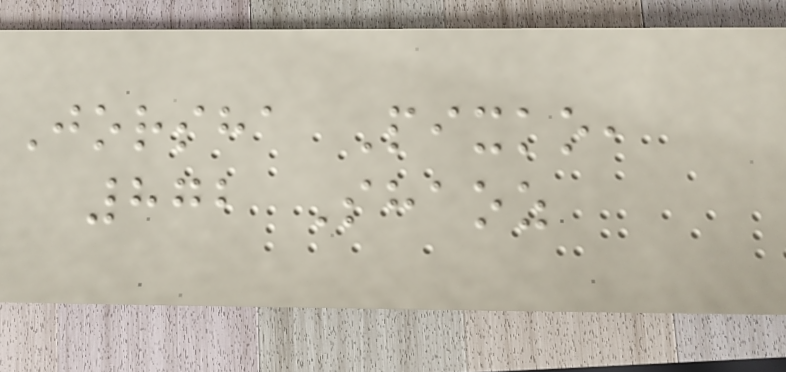Jorsha Pixko,
872 Shaoz
